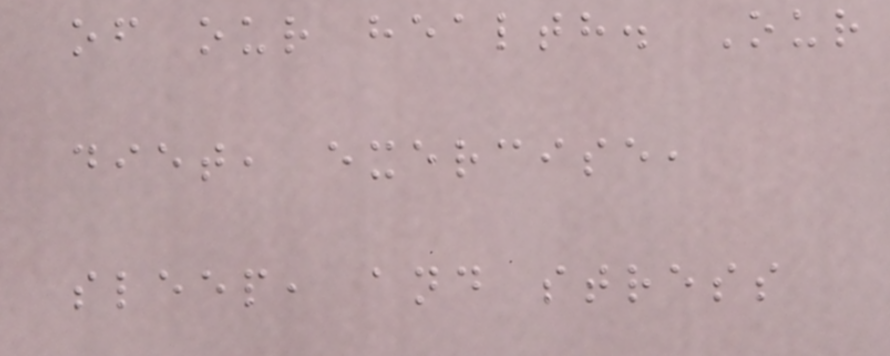of our health. Our
diet, exercise,
sleep, and stress
